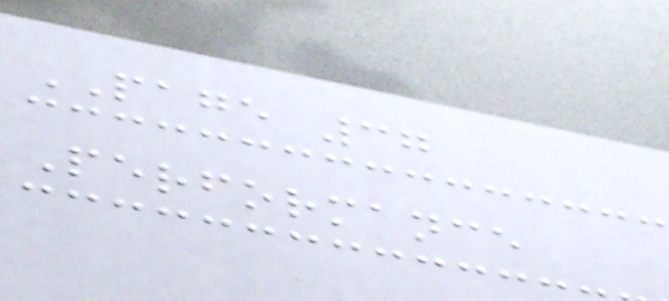PAGE 37
Performance
